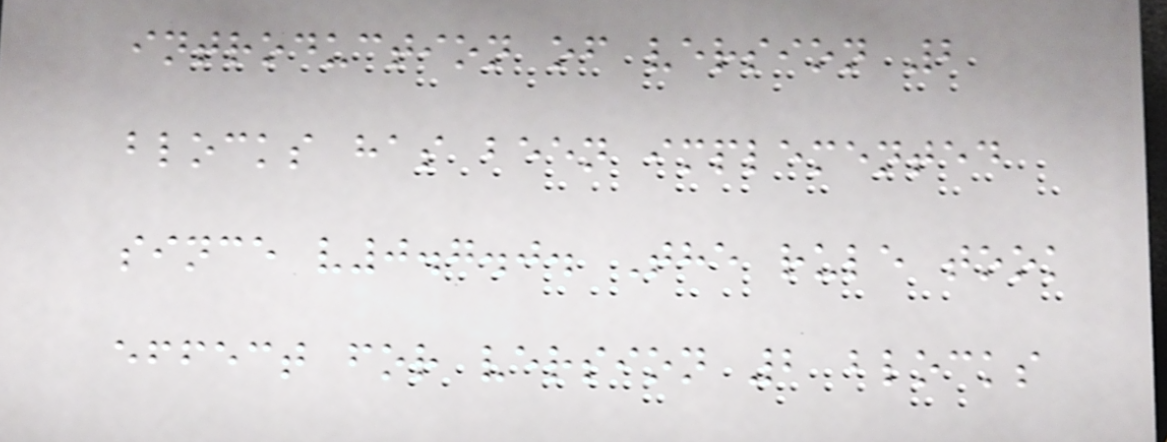introduction of version 2
blocks has been implemented
since v0.7.0. The rule took
effect for version 2 blocks
